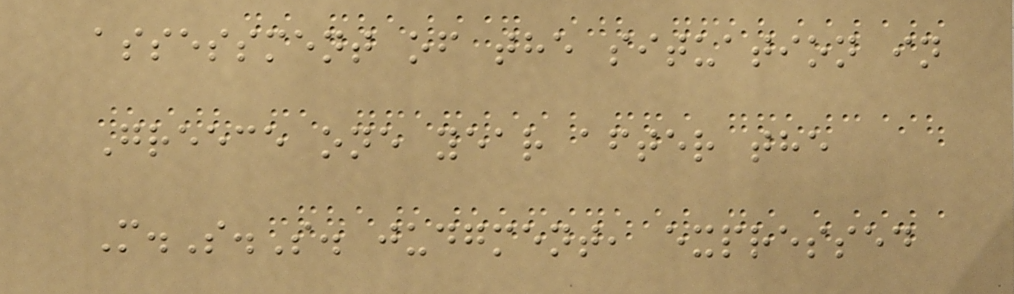assessment of the situation in
Greece one year after the
M.S.S. judgment, expressed
